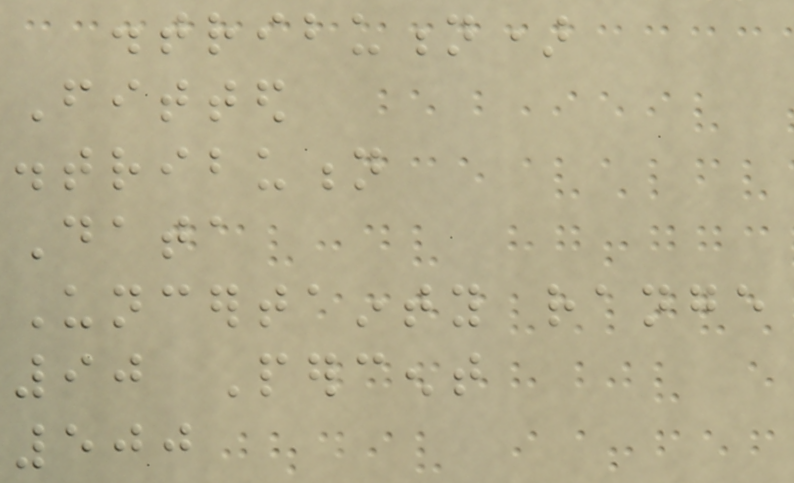distribution)
Fitted
distribution
Data
Uncertainty range
90 Percent
500
